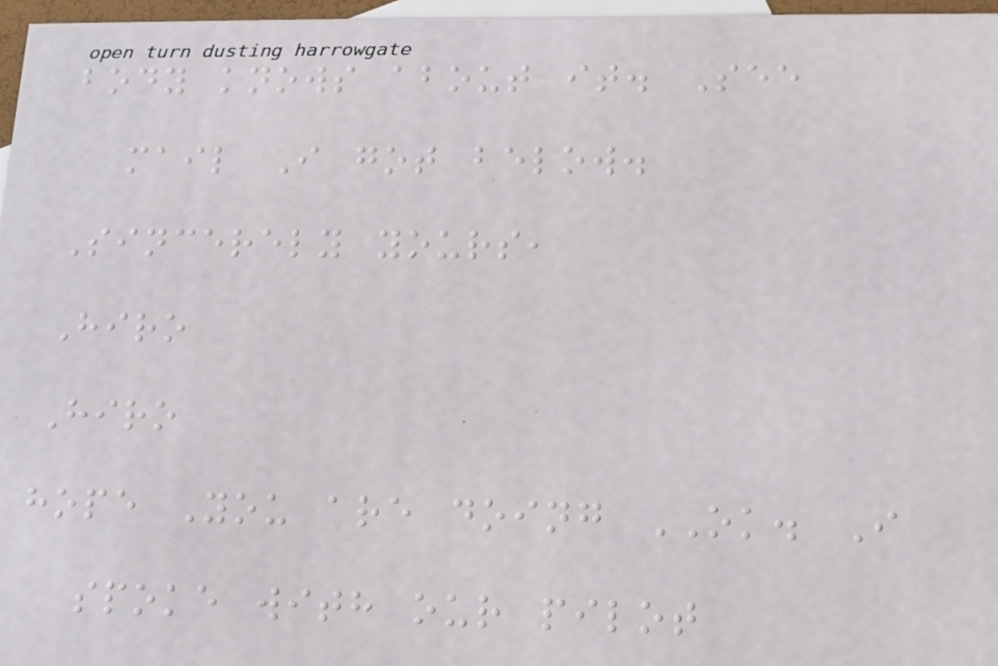body knows about it. See
mail I got below.
Sincerely yours,
Hiro
Hiro
hope You are doing OK. I
spoke with our pilot
